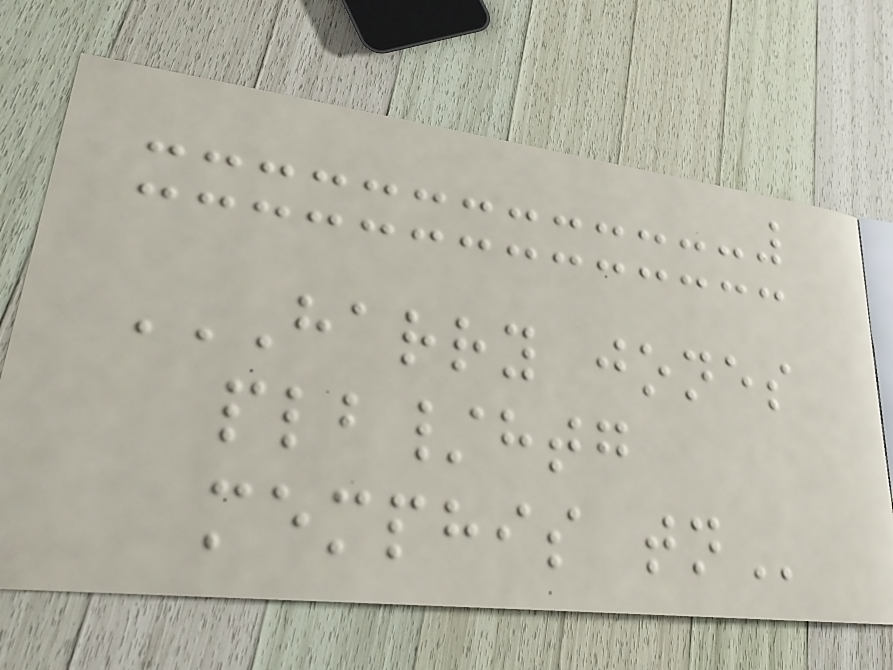HARRY JONES
PLB/HTG
MEMPHIS TN
